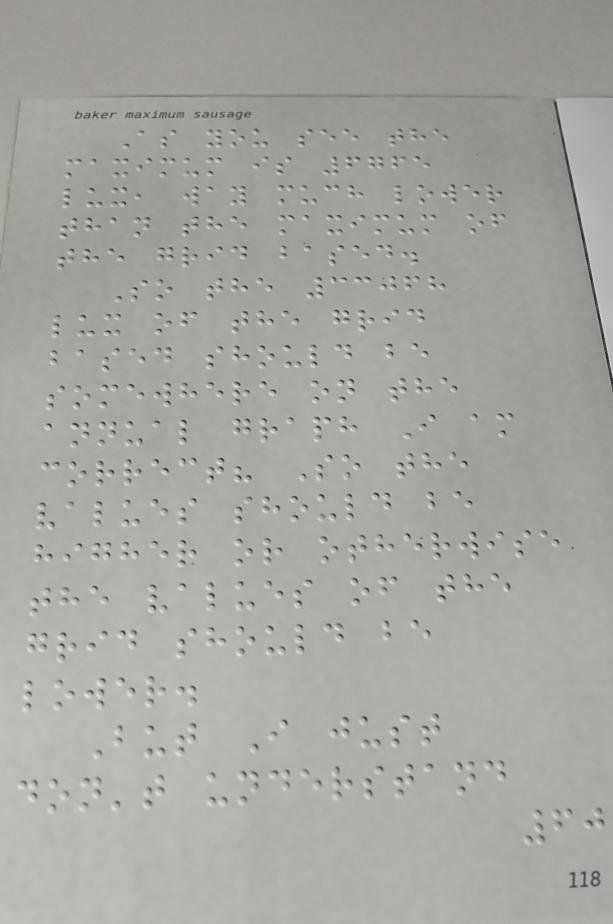As you see the
maximum is 6765
lux, way much lower
than the maximum of
the grid based.
So the 33068
lux of the grid
based should be
somewhere on the
annual graph I am
correct? So the
values should be
higher or otherwise
the values of the
grid should be
lower.
But I just
don't understand
60
